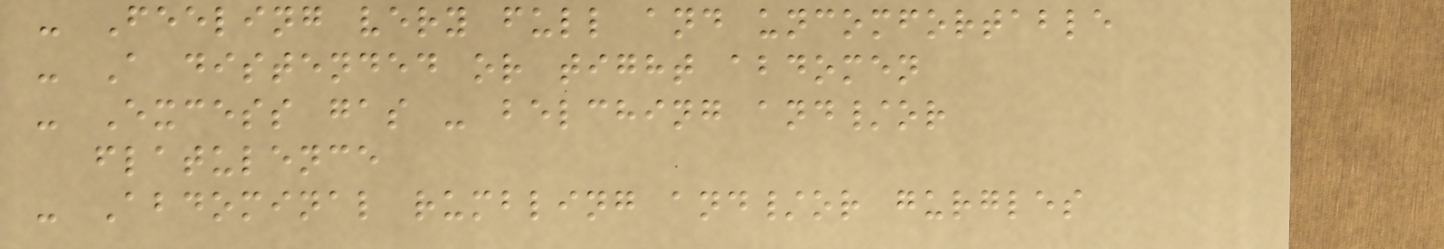- Feeling very full and uncomfortable
- A distended or tight abdomen
- Excess gas - belching and/or
flatulence
- Abdominal rumbling and/or gurgles
